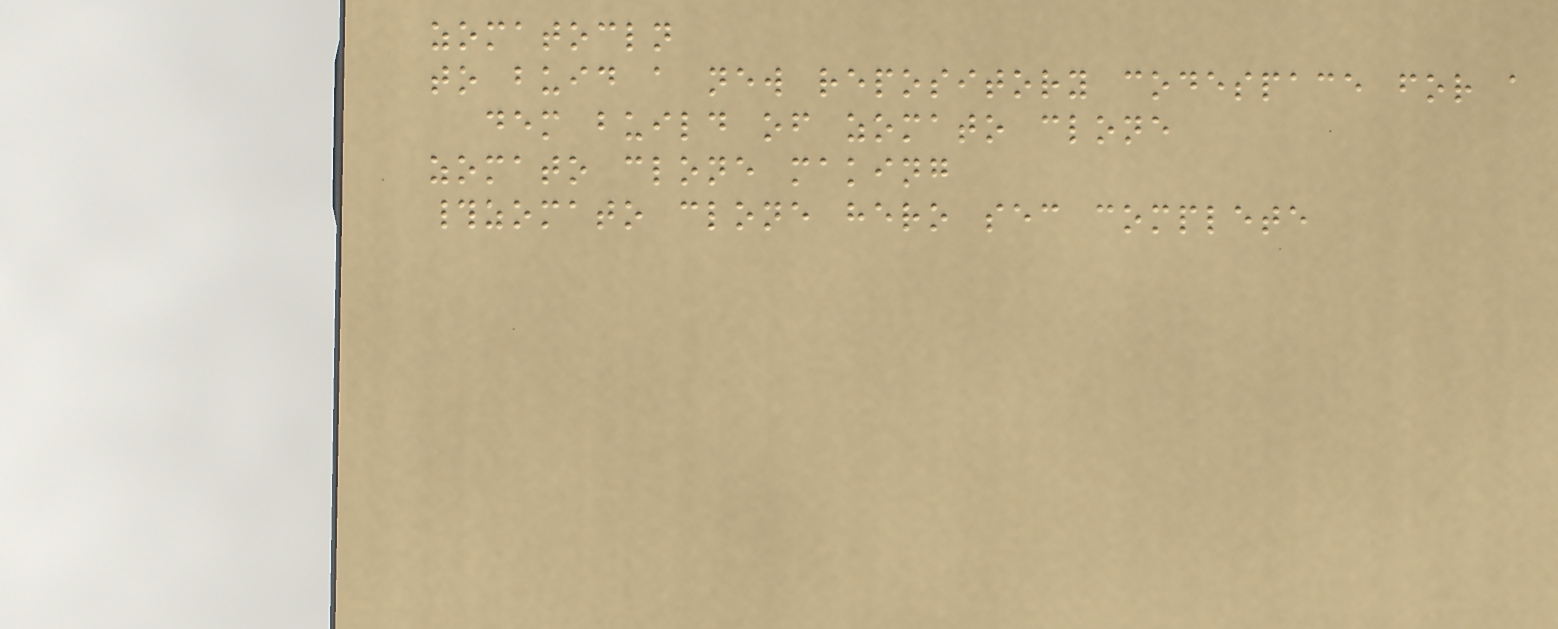zomatocln
to buid a new repository codespace for a
dem build of zomato clone
zomato clone making
#zomato clone hero sec complete
